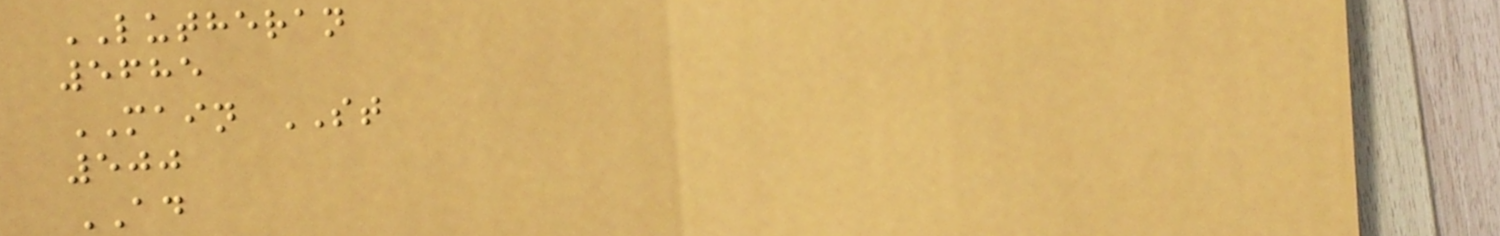LUTHERAN
5685
MAIN ST
500
AD
